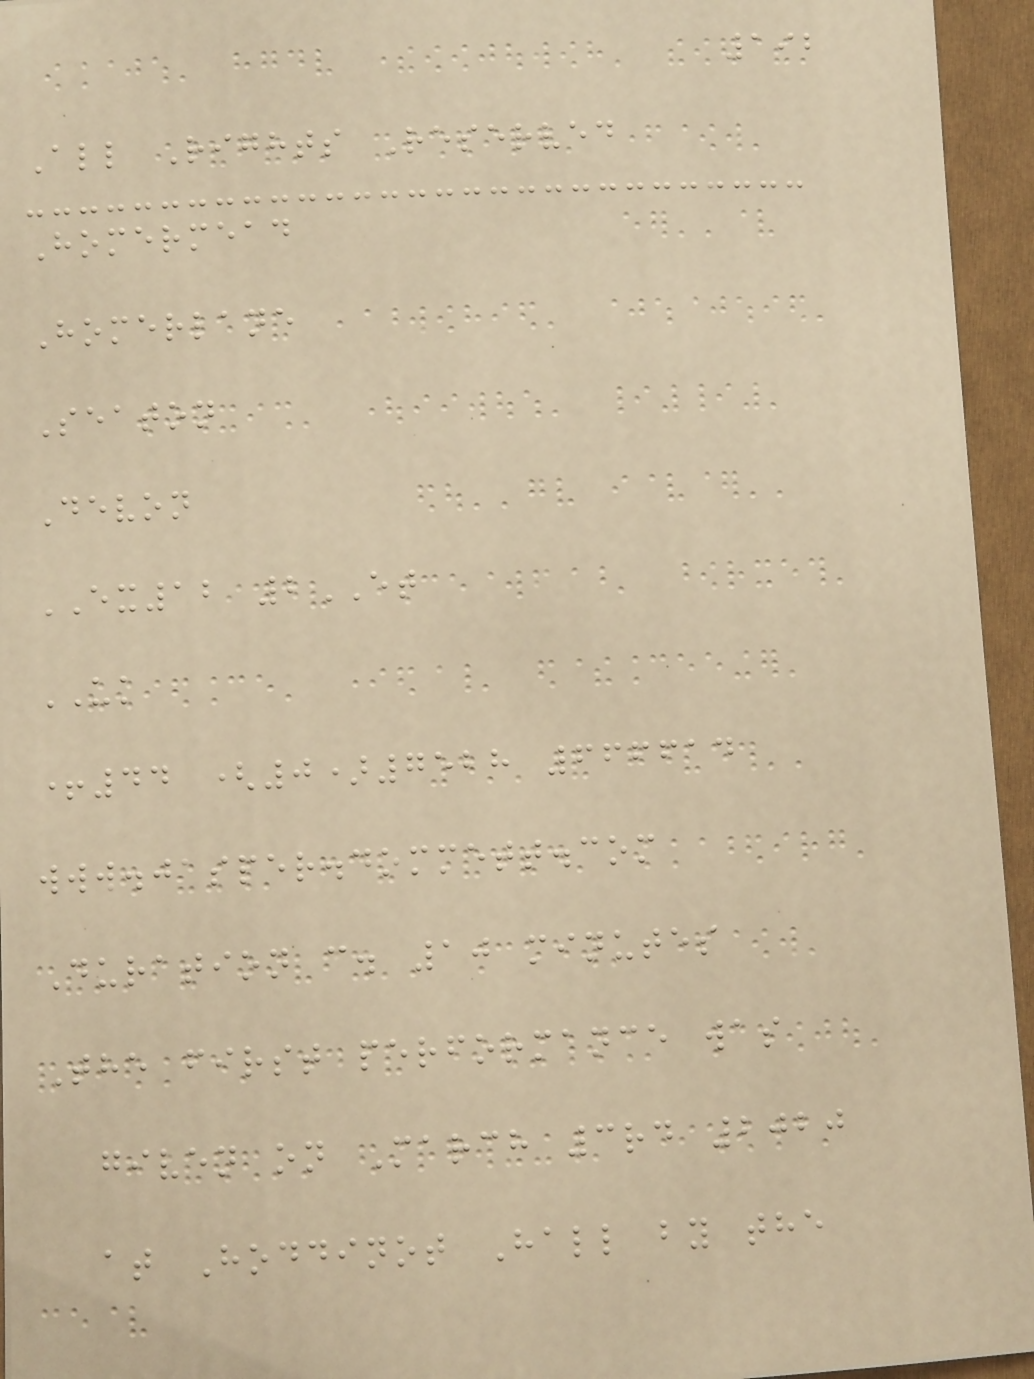192
All Rights Reserved
Homermead
Homerlane
Seaton
Devon
EX12 2ET
UK
+44 (0)7528 666614
www.jasper.dommett.com
Duration c. 10 minutes
The first performance was
given on March 3rd 2020
at Hoddinot Hall by the
